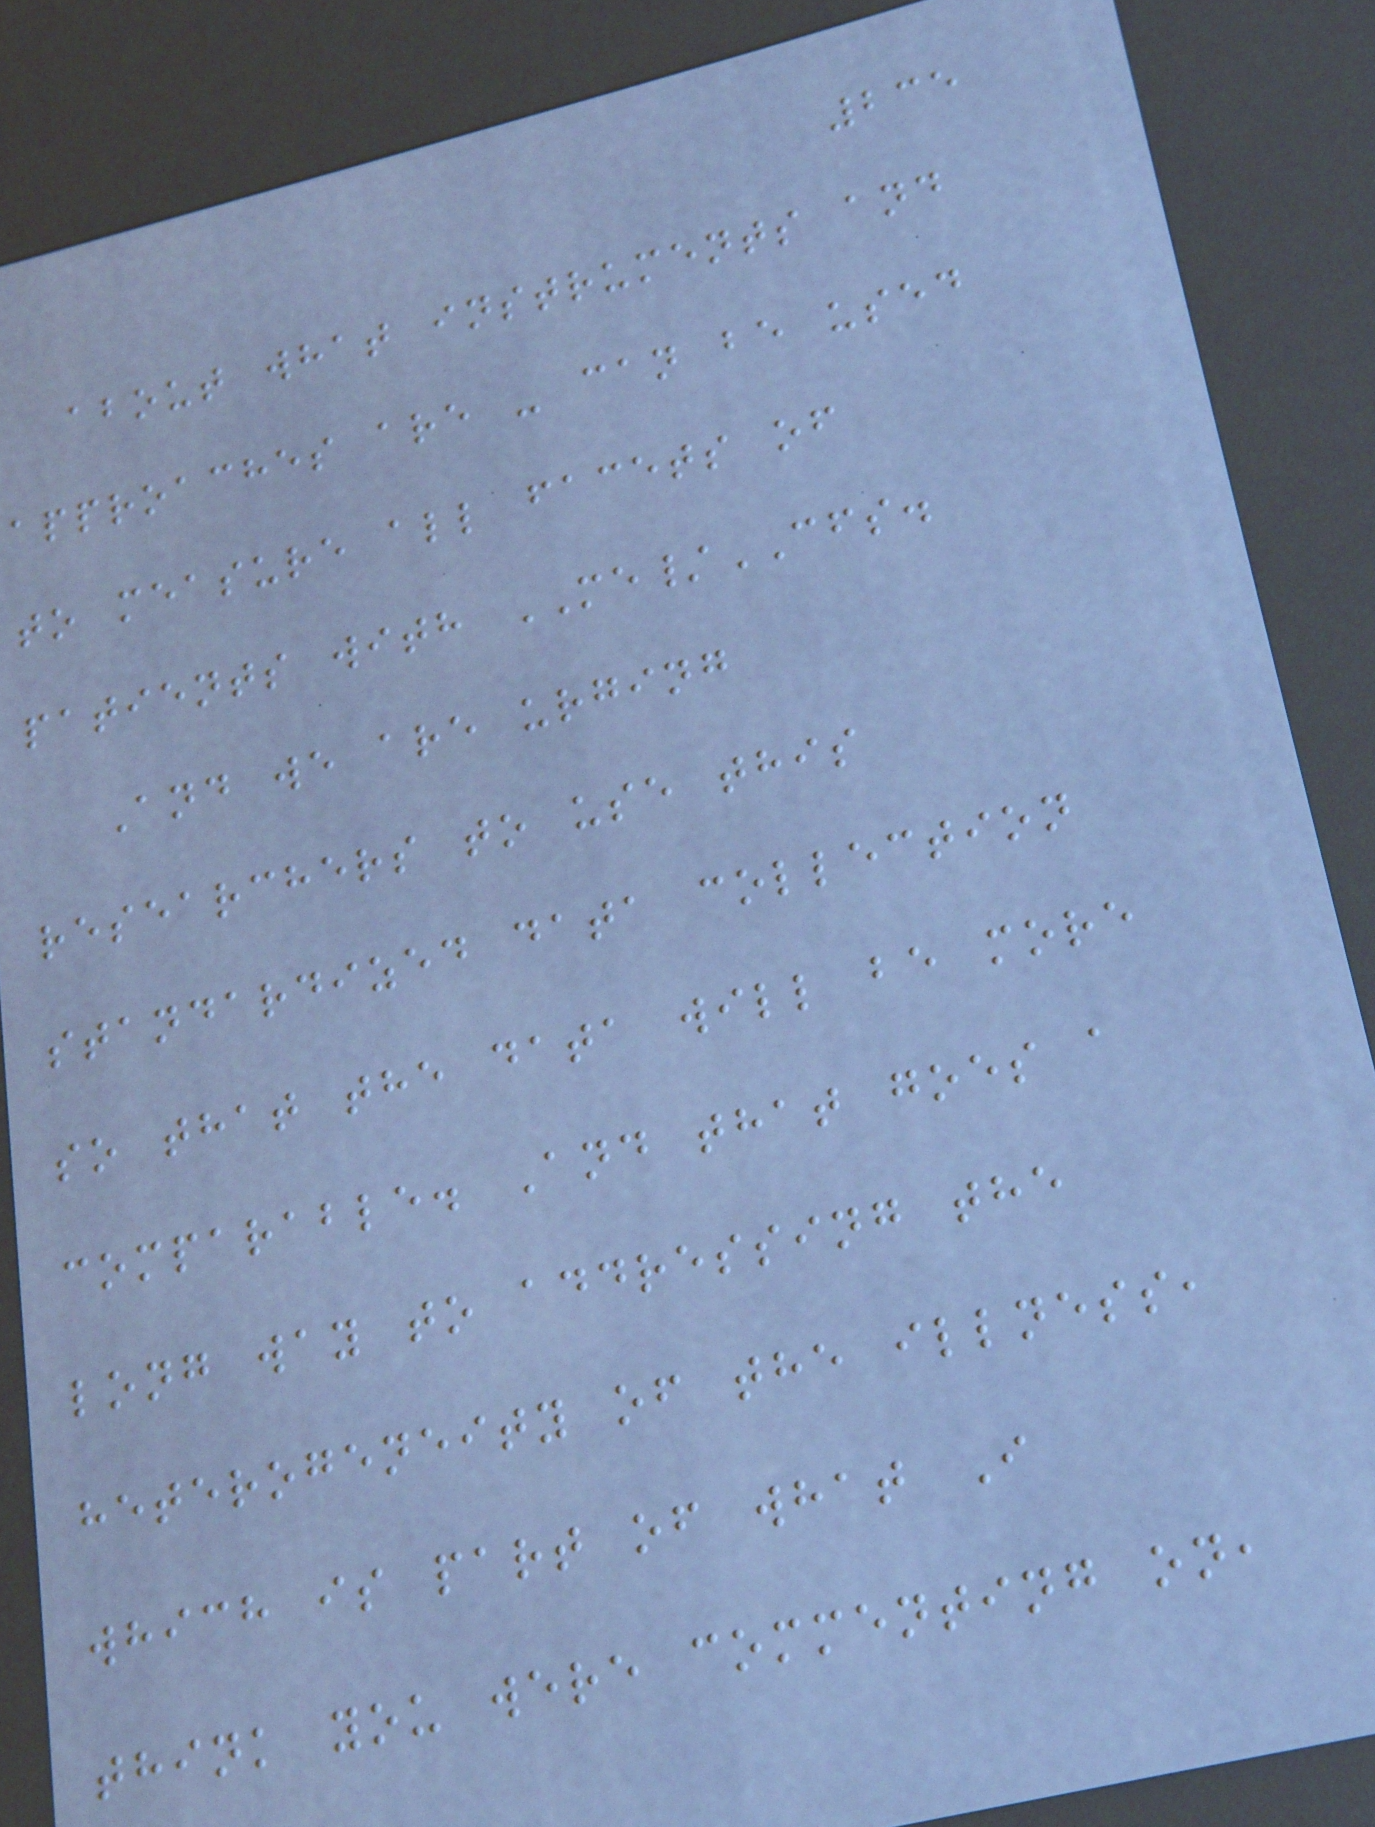235
about what instruments and
approaches are - can be used
to measure all facets of
patients with ME/CFS.
And we are urging
researchers to use this
standardized data collection
so that the data will be more
comparable. And that goes a
long way to addressing the
heterogeneity of the illness,
which is part of what I
think you were commenting on,
